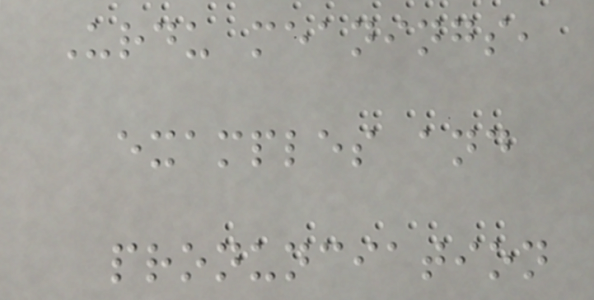Urdu meanings,
examples and
pronunciation
